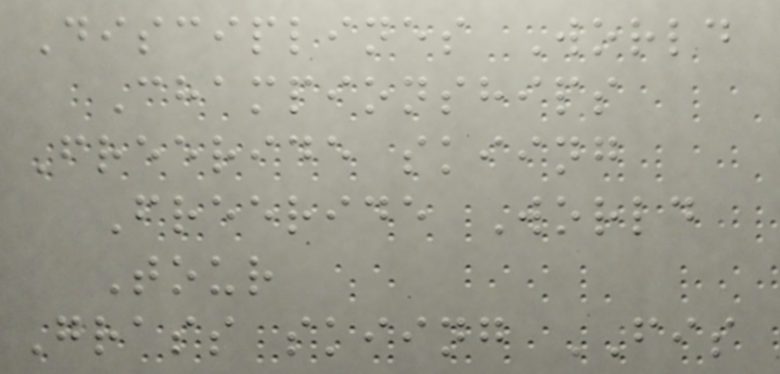Disciplines World
Championships
Freeride skiing
Freeride World
Tour
Grass skiing FIS
